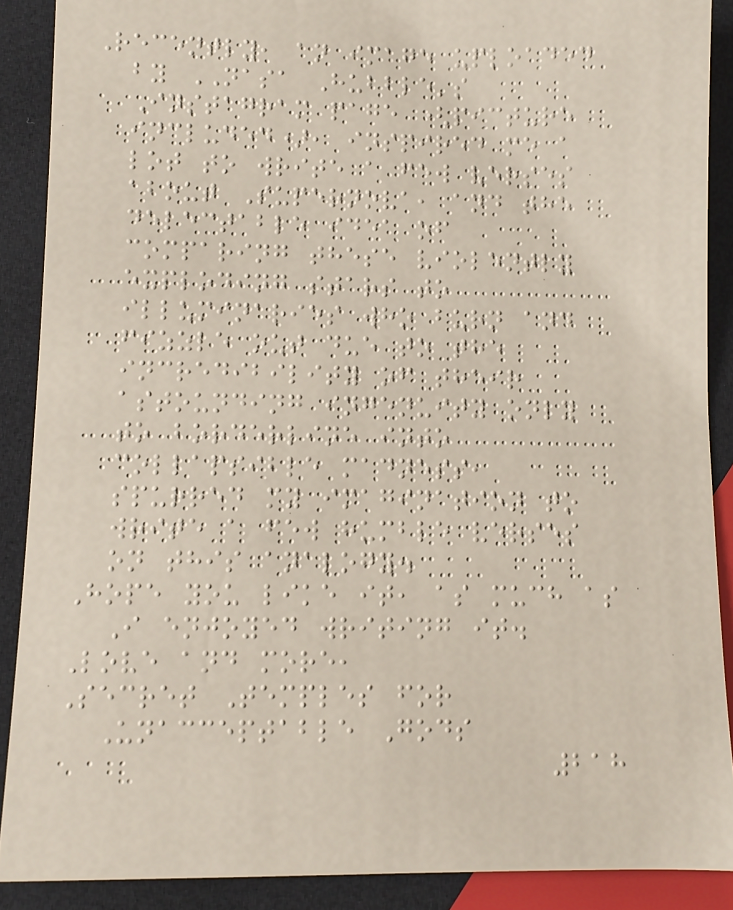Recently, an image uploaded
by NASA Hubble's
Instagram page (picture
included), inspired me a
lot to write a few verses
about Supernova, and the
delectable idea of
comparing these violently
exploding stars to
illuminaries who burn and
fizzle out due to the
incredibility of their
astounding ingenuity only
to borderline into
collapsible madness,
spurred my imagination to
write a few humble verses
on this analogy.
Hope you like it, as much as
I enjoyed writing it.
Love and more,
Secret Temples for
Unacceptable Gods
218
